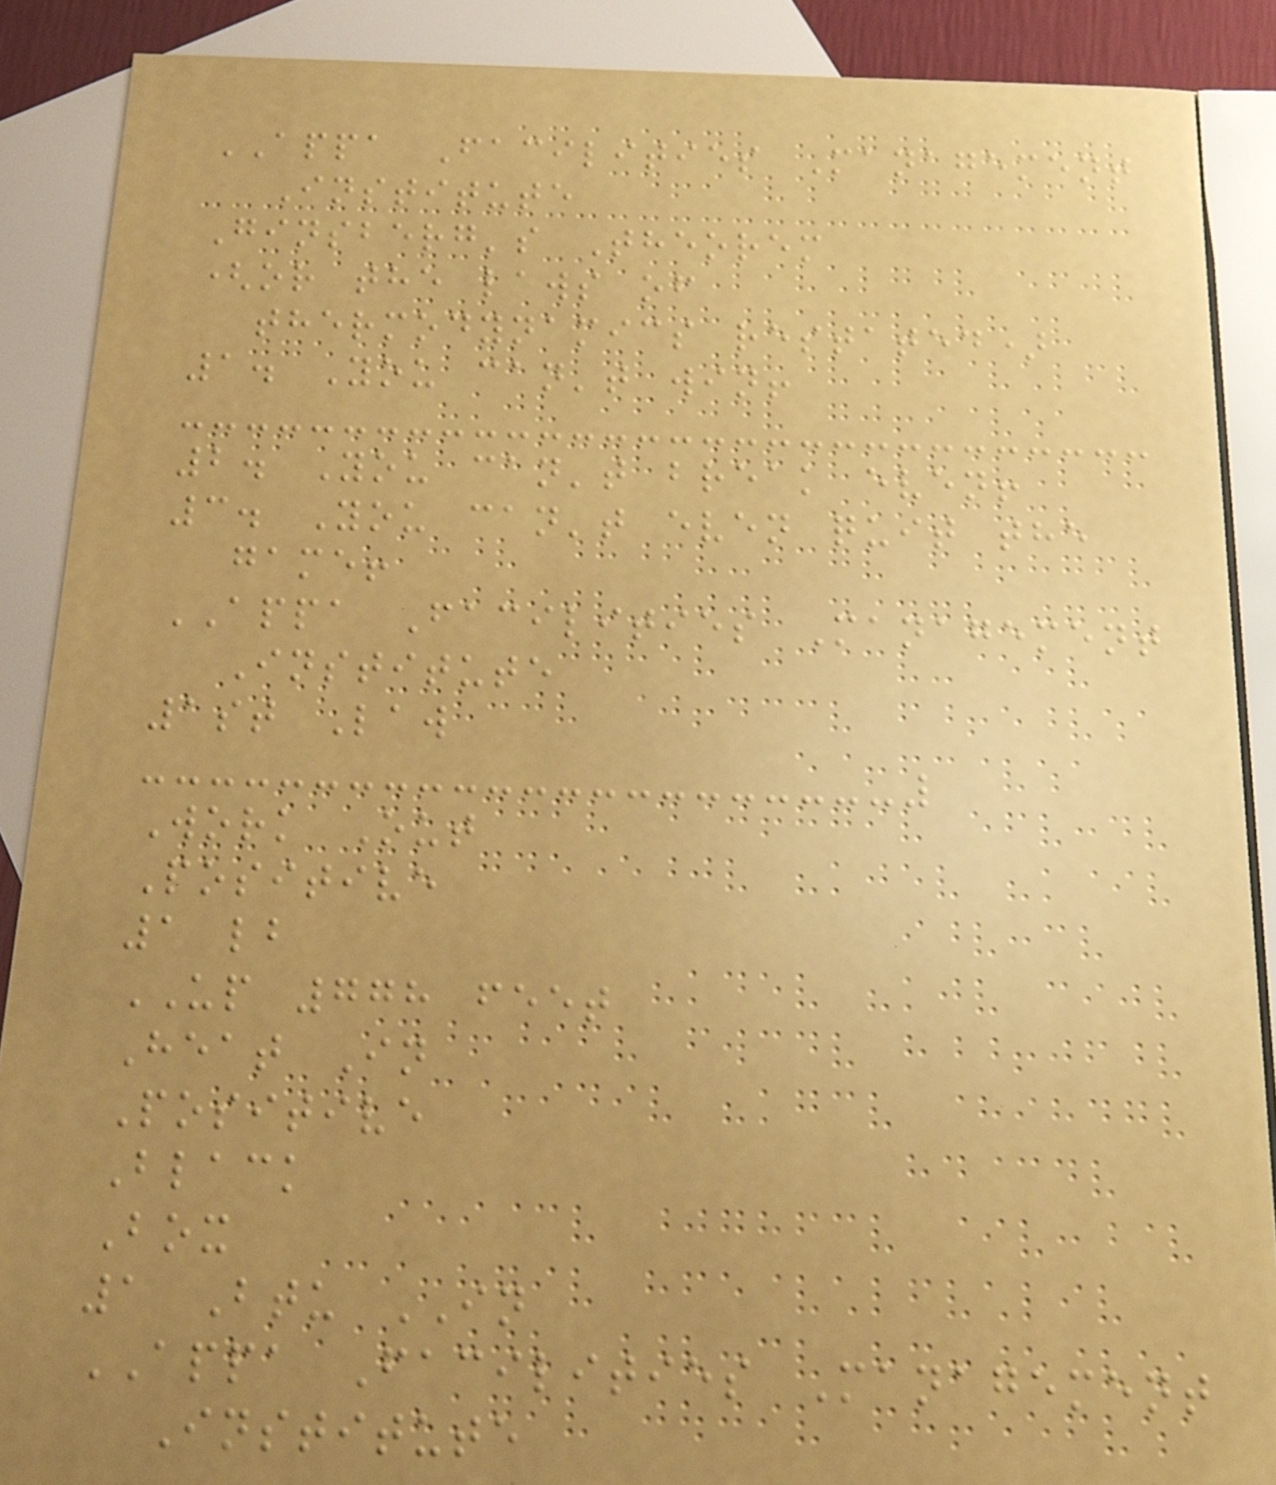APPA Facilities Management
Institute
Ginsberg's Theorem
(or the laws of
thermodynamics restated)
1. You can't win!
2. You can't break even!
3. You can't even quit the
game!
APPA Facilities Management
Institute
1st Law
Work Out
Positive
1 lb
UP 778 feet
Heat In
Positive
Black
Box
1 Btu IN
APPA Facilities Management
Institute
